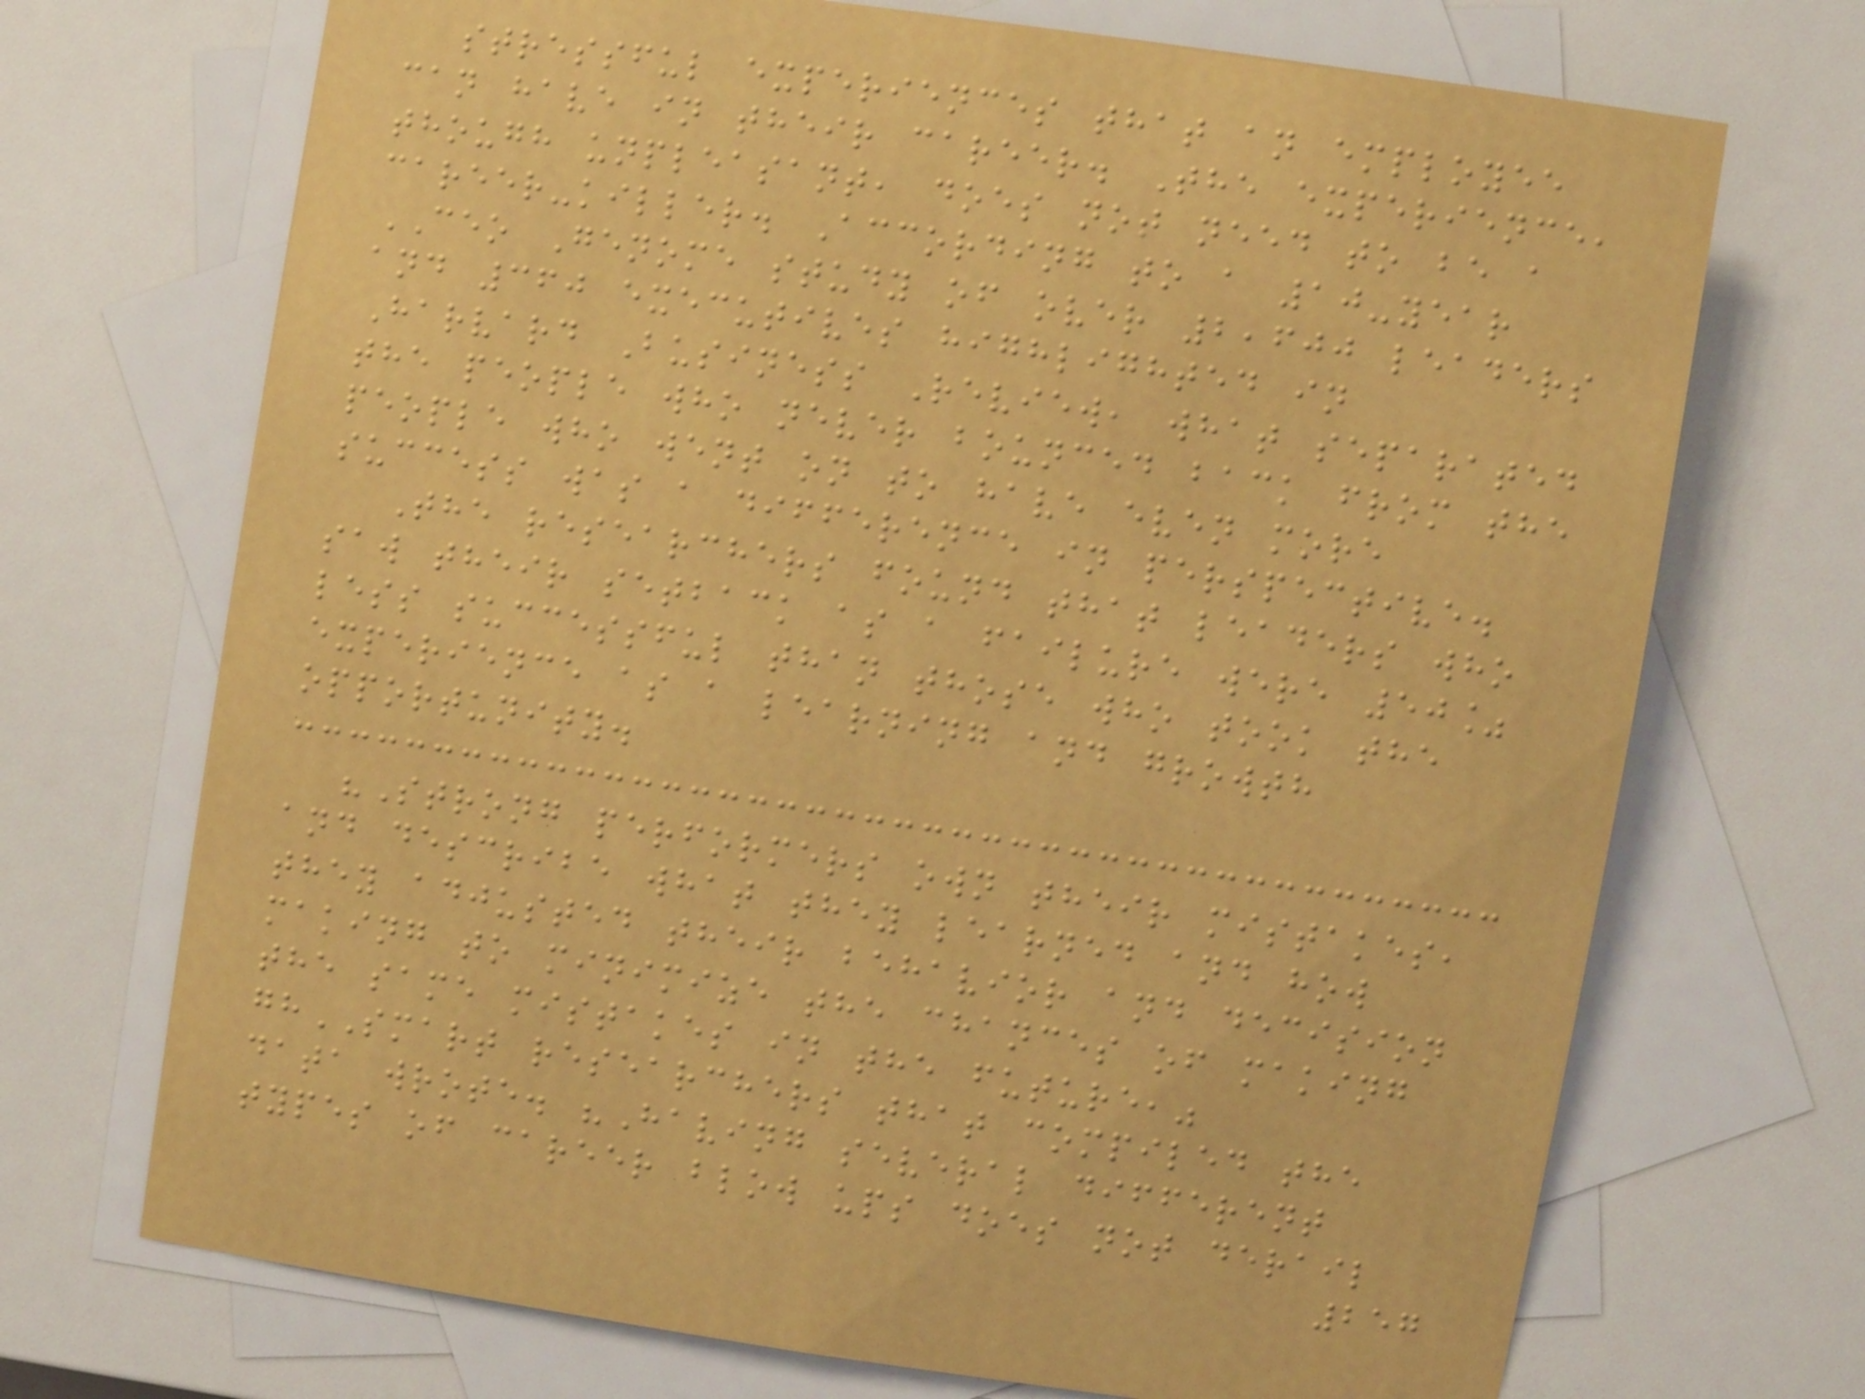stressful experiences that an employee
can have in their career. The experience,
though unpleasant, does not need to be a
career-killer. According to a 10-year
CEO Genome study of over 2,600 leaders
and 360 executives highlighted in
Harvard Business Review, what separated
the people who never bounced back from the
people who went on to have even more
success was a difference in perspective.
The researchers found that leaders who
saw their setback as a failure were 50%
less successful than those who took the
experience as a learning and growth
opportunity.
"Strong performers own their mistakes,
and describe what they learned and how
they adjusted their behavior and decision
making to minimize the chances of making
the same mistakes in the future,"
ghSMART researchers that compiled the
data wrote. "Having several different
types of career blow ups does not derail
257
